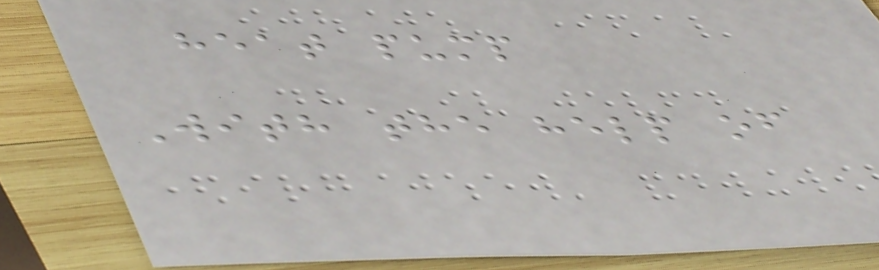heat pump
With the help of
